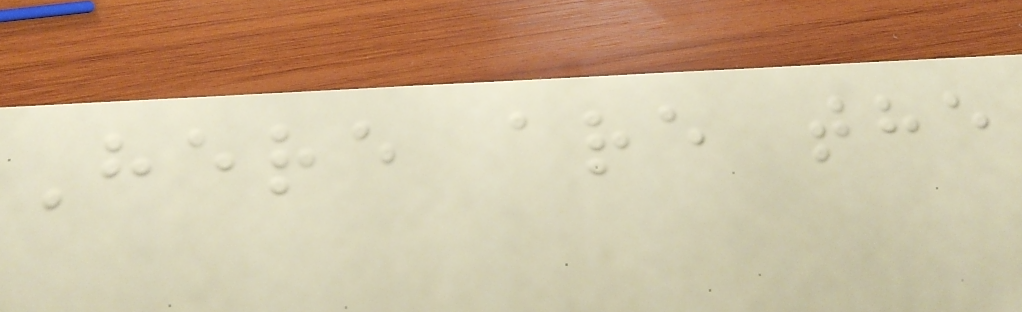Here are the
